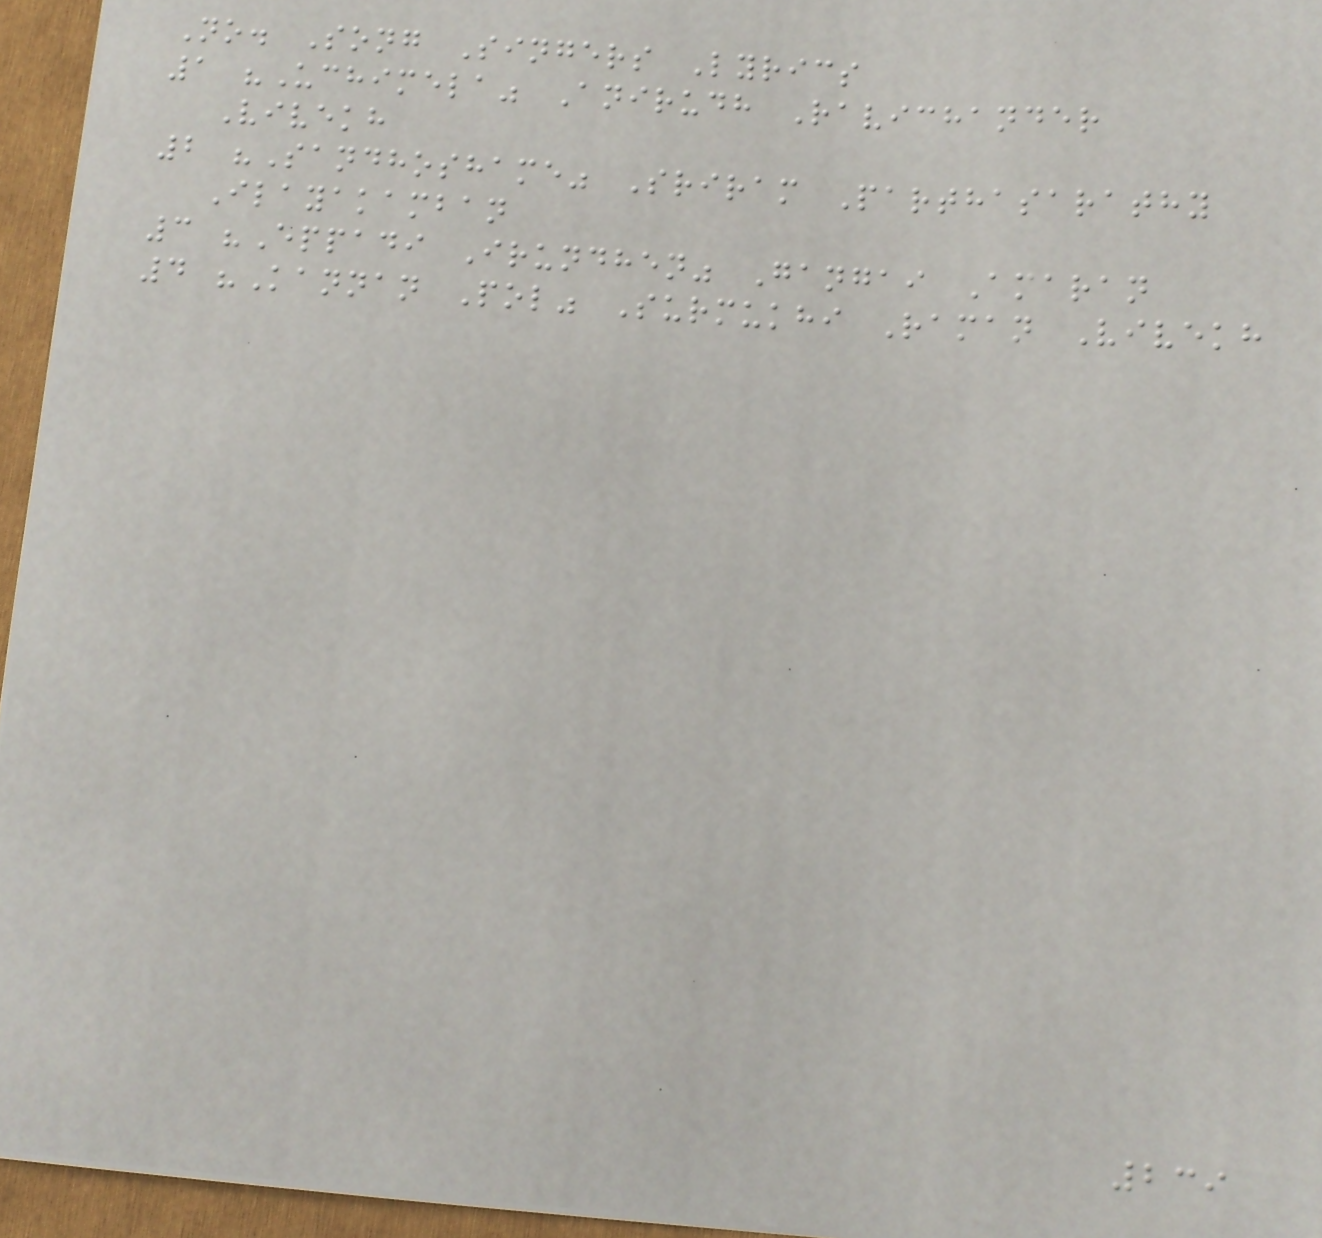No. Song Singers Lyrics
1 "Uchimela" Anirudh Ravichander
Vivekh
2 "Sandhoshame" Sriram Parthasarathy
Ilayakamban
3 "Eppadi Irundhen" Gangai Amaran
4 "Kannan Pol" Surmukhi Raman Vivekh
239
